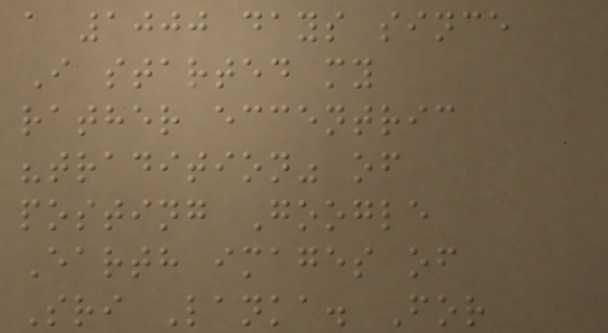a 1000 days since
I started my
rather eccentric
"tradition" of
posting Google
Earth images of
Sri Lanka. For
